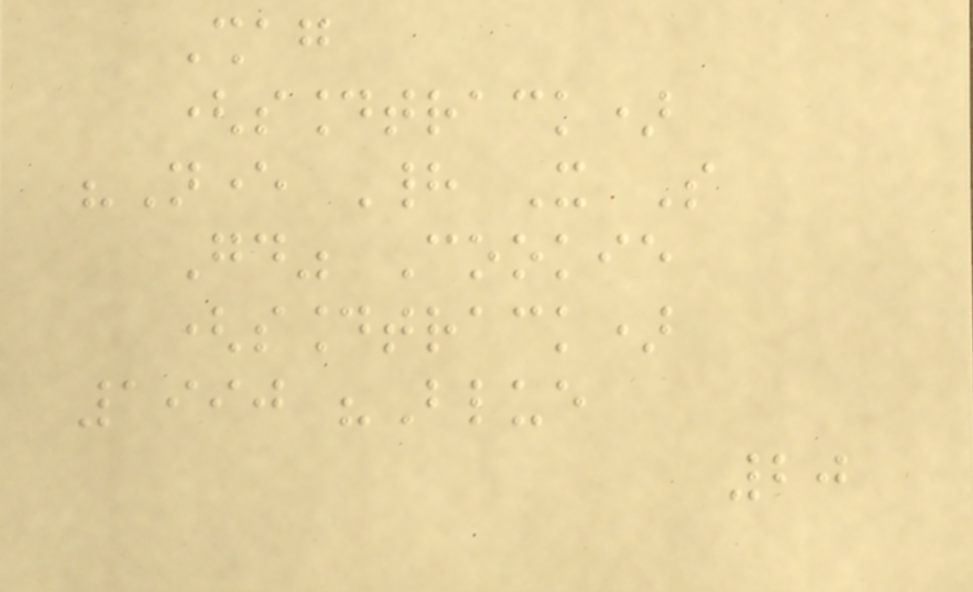Shag
(soundtrack)
"Never Had It So
Good" Cookie
(soundtrack)
1990 "Blue
20
